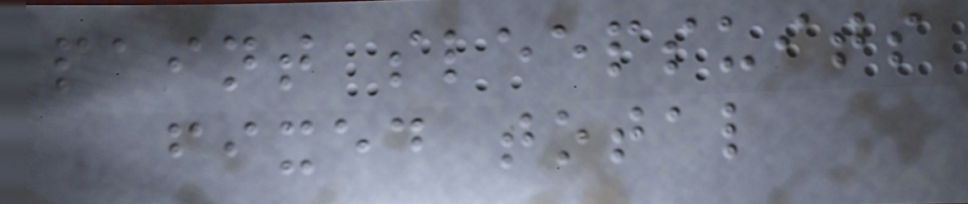paint sleepsuits
fixed total
